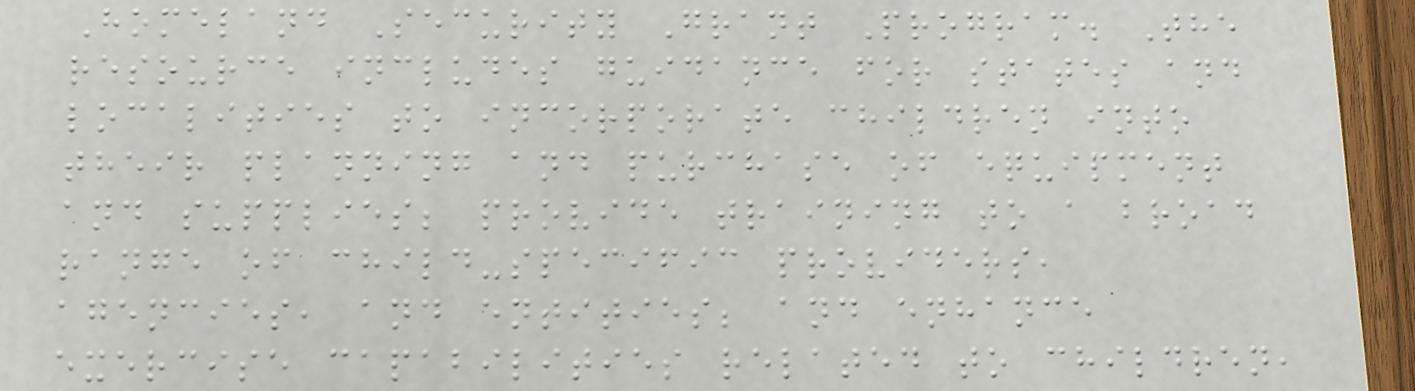Homeland Security Grant Program. The
resource includes guidance for states and
localities to incorporate children into
their planning and purchase of equipment
and supplies; provide training to a broad
range of child-specific providers,
agencies, and entities; and enhance
exercise capabilities related to children,
